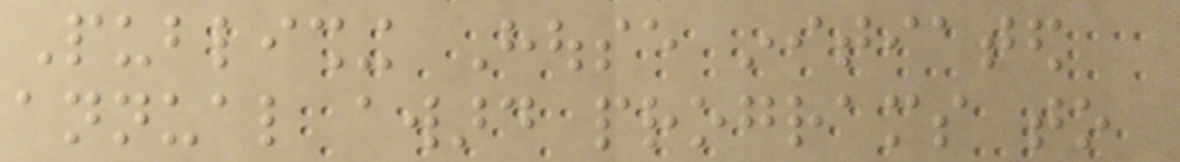Publishing House initiated
annual award programs to
